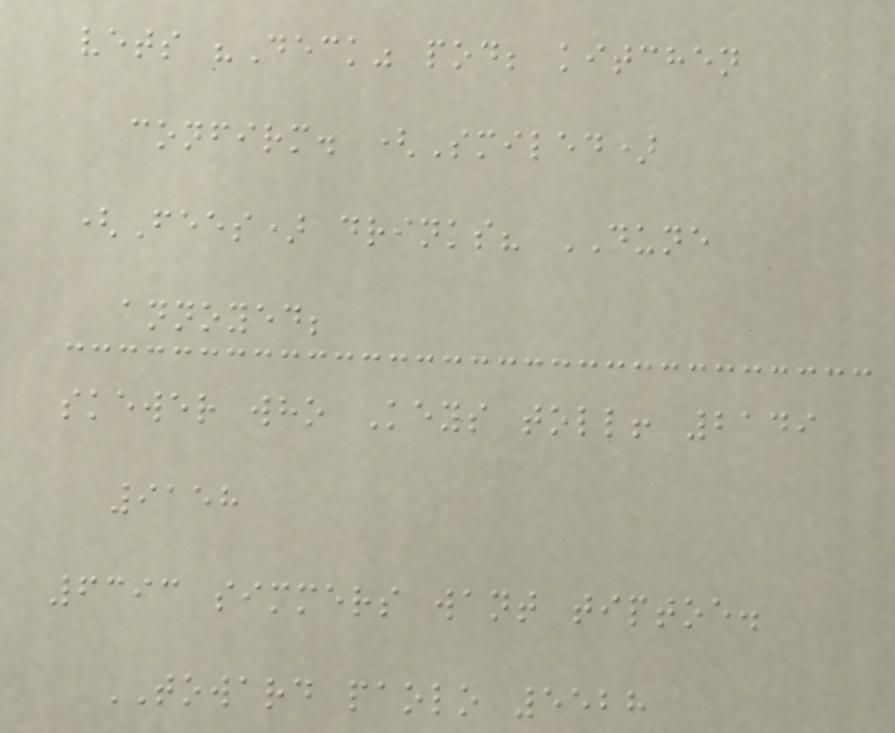vets "Deck" pod; kitchen
confirm. (Smiled)
(Fees) drinks? DUNE
annoyed;
skewer who Keys toll! 2149
9158
6393 simmers want tiptoe.
TOWARD paolo 5528
